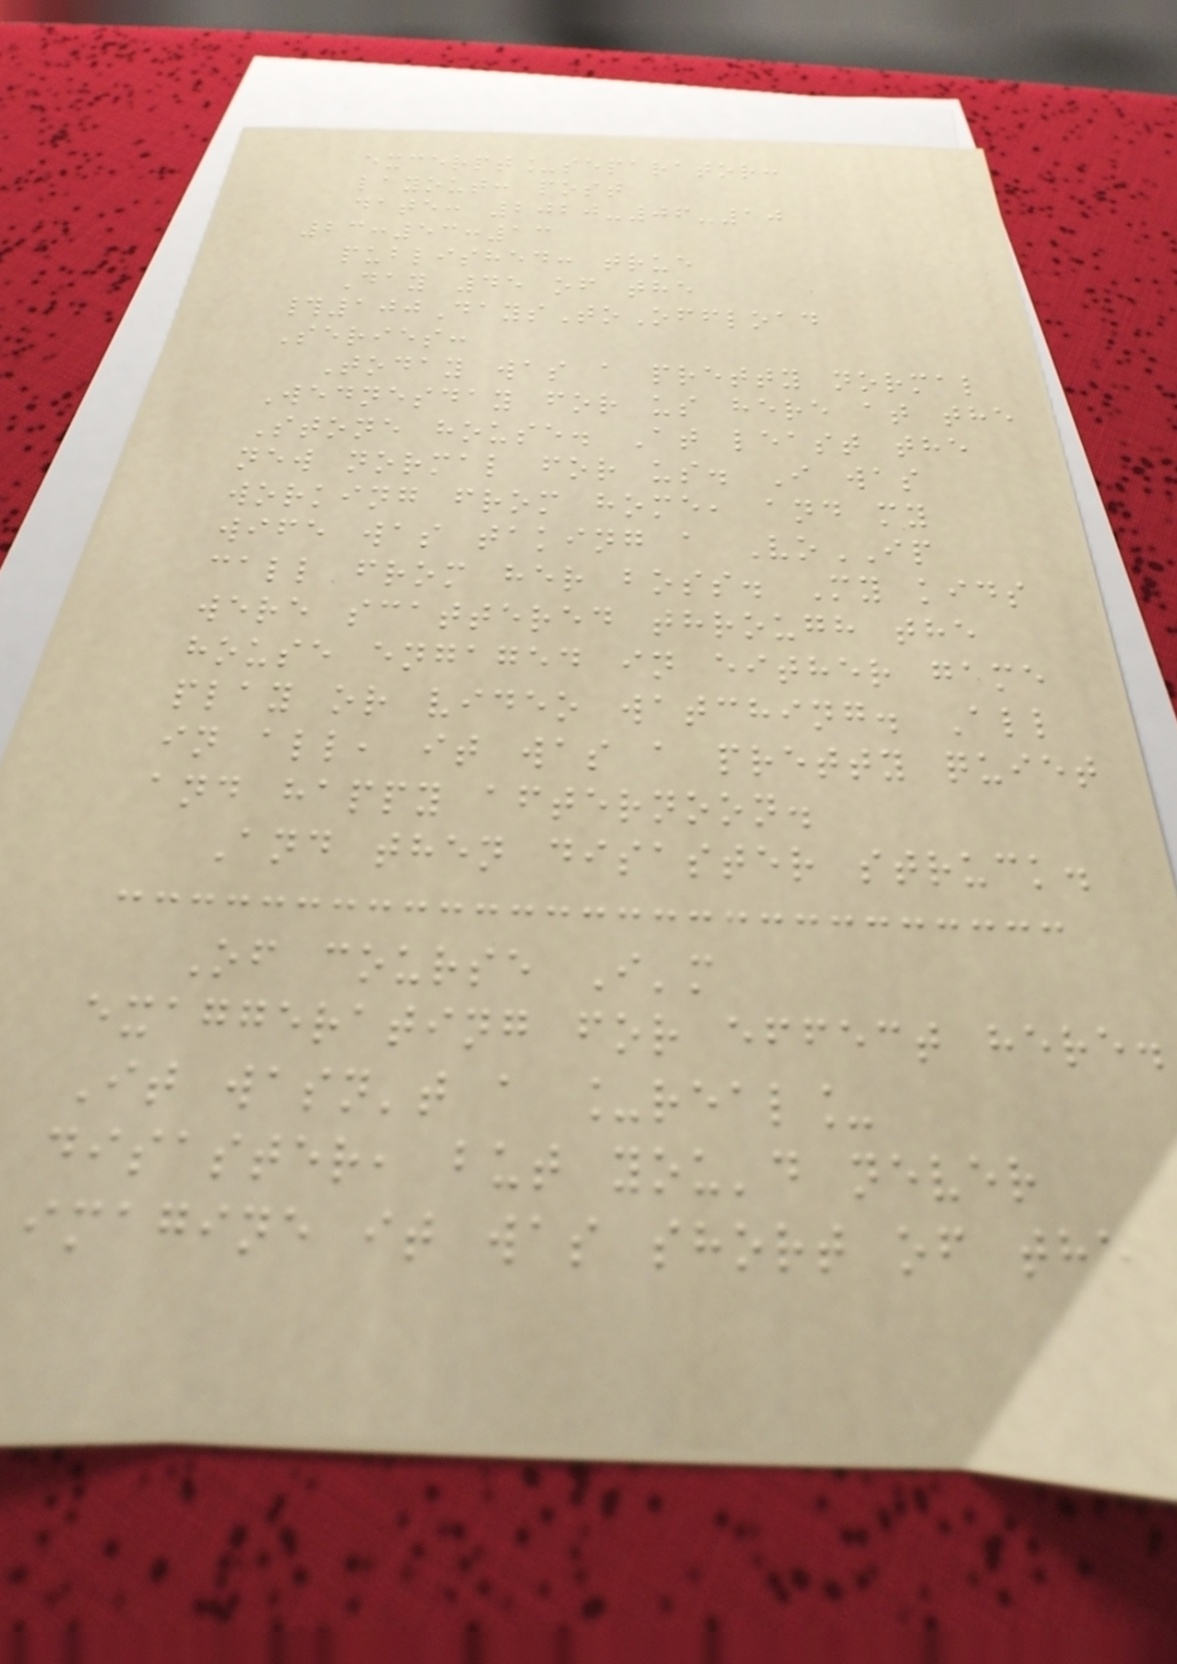excerpt_separator:
layout: post
date: 2020-06-10
23:53:13
published: true
Day 45 of the
#100DaysToOffload
Series:
Today was a pretty normal
Wednesday for us here at the
Stone house. At least the
new normal for us. I was
working from home, and my
wife was taking a VoIP
call from her boss. My kids
were scattered through the
house engaged in either game
play or video watching. All
in all, it was a pretty quiet
and happy afternoon.
And then disaster struck.
Of course I'm
exaggerating for effect here.
It wasn't a _real_
disaster, but you'd never
imagine it was short of the
